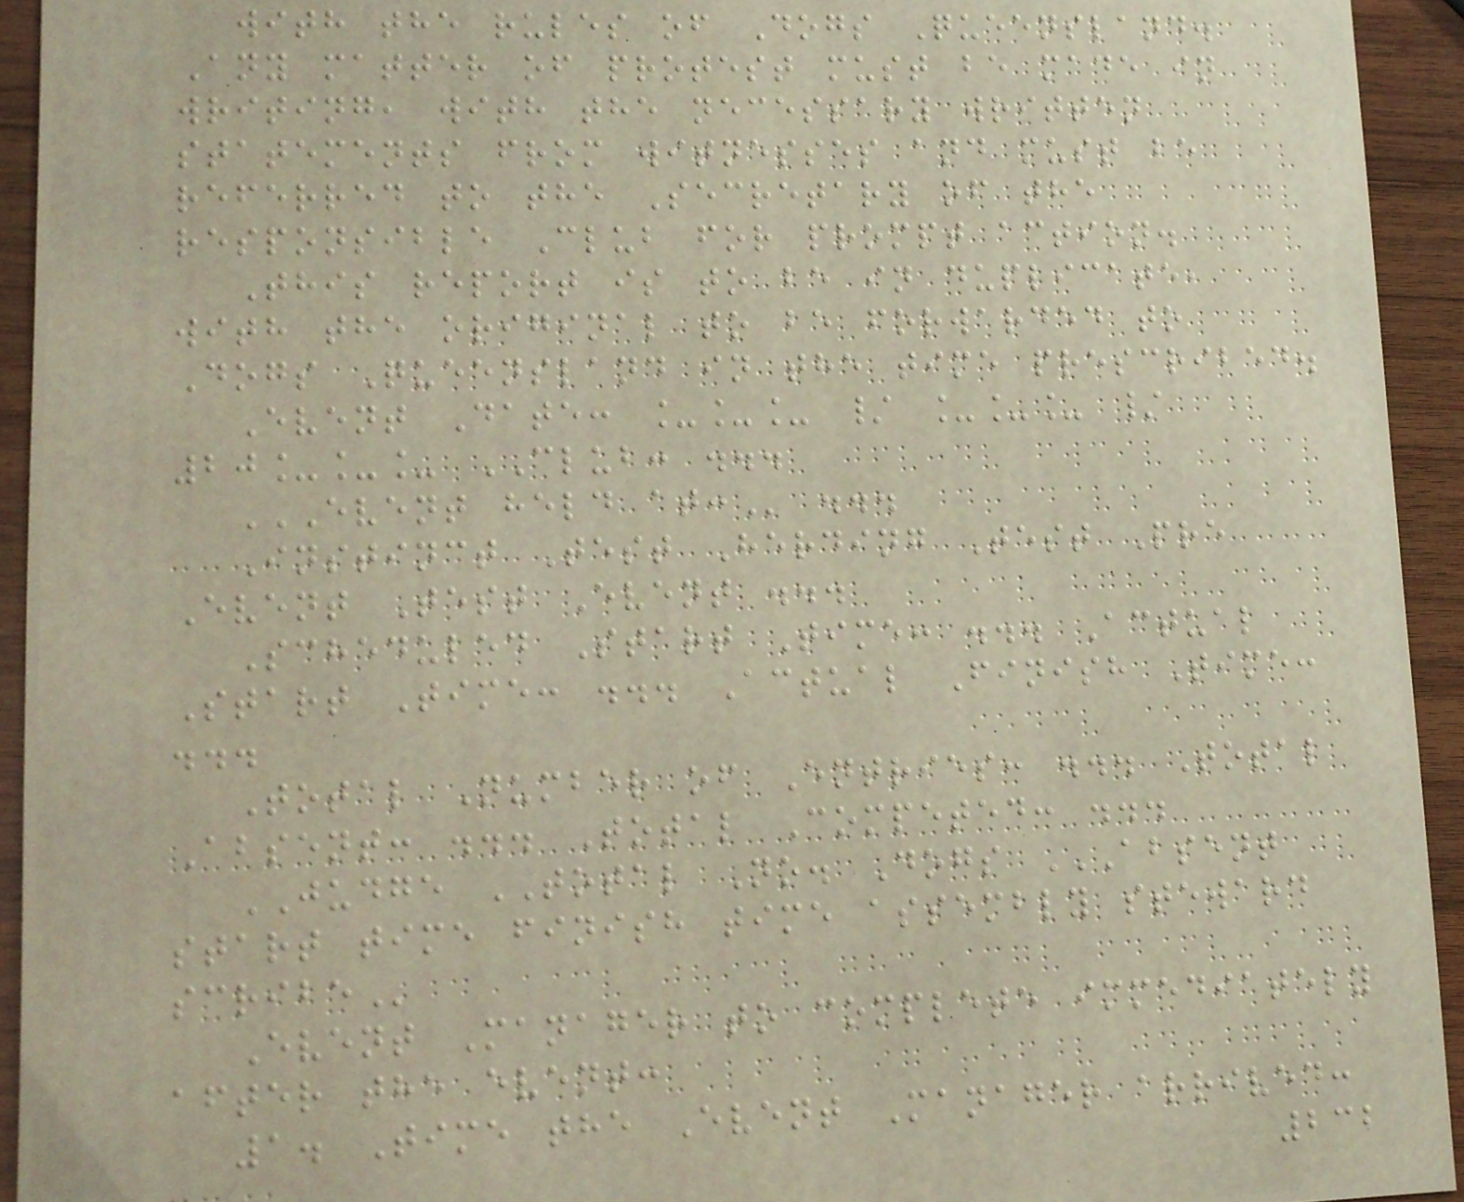with the rules of Dogs Queensland.
Any matter of protest must be made in
writing, with the necessary written
statements from witnesses and must be
referred to the Secretary of the
responsible Club for prompt action.
This report is to be in duplicate,
with the original to be forwarded to
Dogs Queensland in the time prescribed.
Event Date: ___ / ___ /
20___ CLUB: ...
EVENT HELD AT: ...
Instinct Test Herding Test Pre
Event Test Event ...
Scheduled Start Time: ... Actual
Start Time: ... Actual Finish Time:
...
Total Number of Entries: ... Total
Absent: ... Total Competed: ...
JUDGE TOTAL No. Dogs ABSENT
START TIME FINISH TIME ASSEMBLY STEWARD
SCRIBE
Event Manager to complete immediately
after the event:
1. Time the Event Manager arrived:
232
